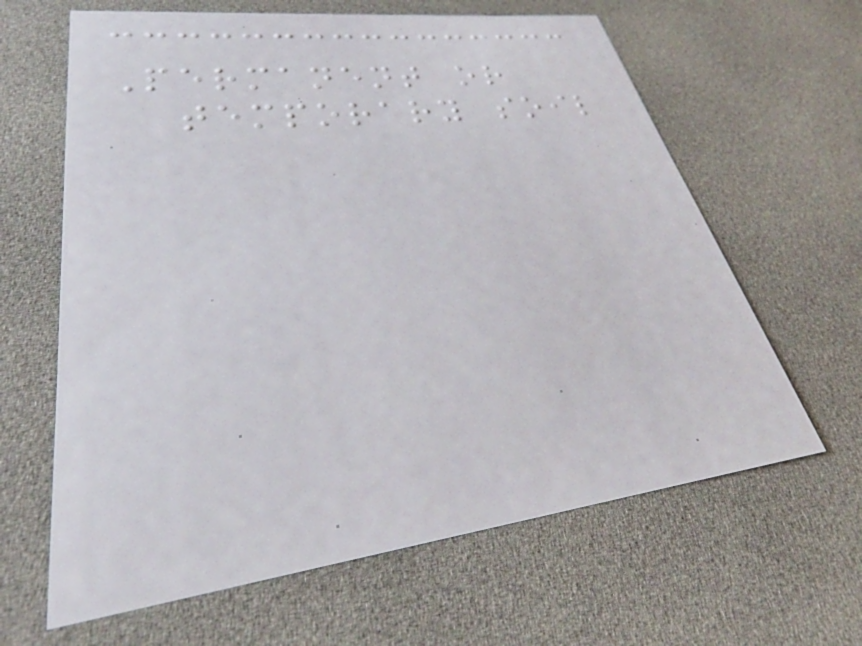Permanent or
temporary soil
